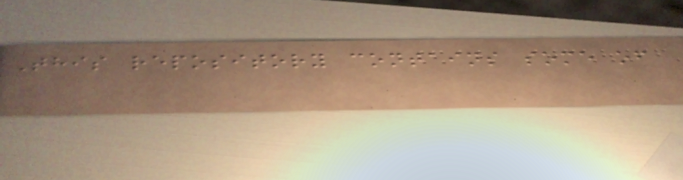This repository contains some of
